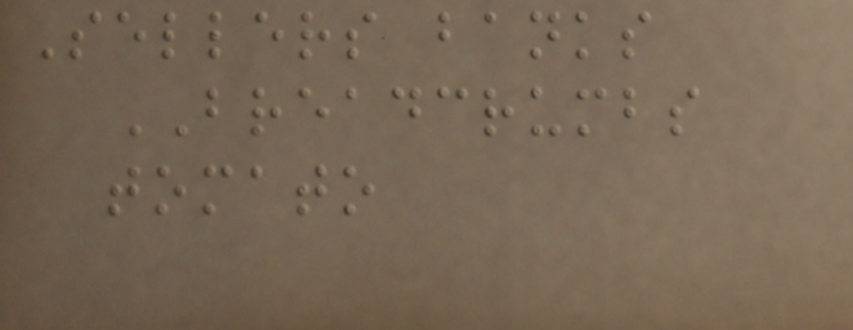Sellers banks
BREADCRUMBS
tomato
